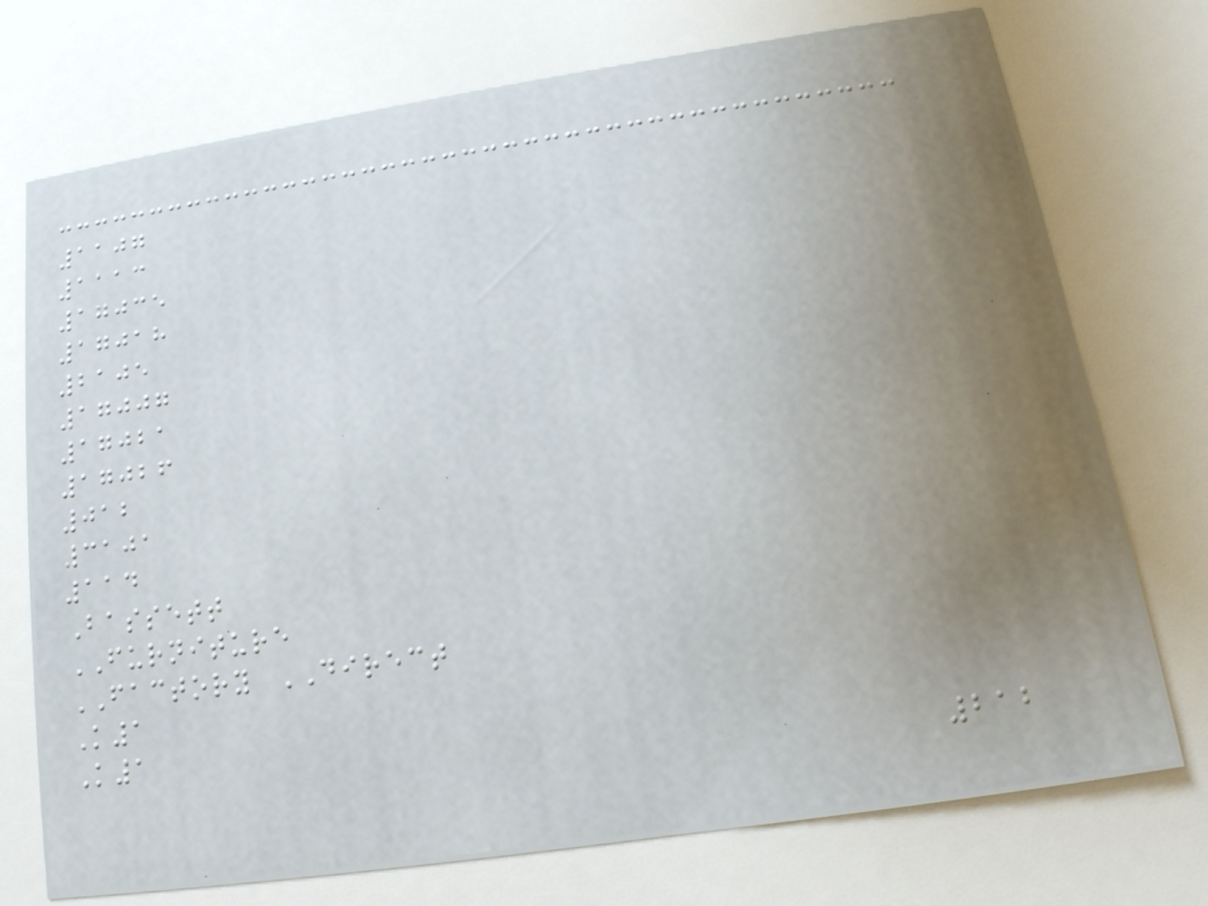1107
1113
17035
17018
2105
17007
17021
17026
012
3101
114
Bassett
FURNITURE
FACTORY DIRECT
K1
K1
212
